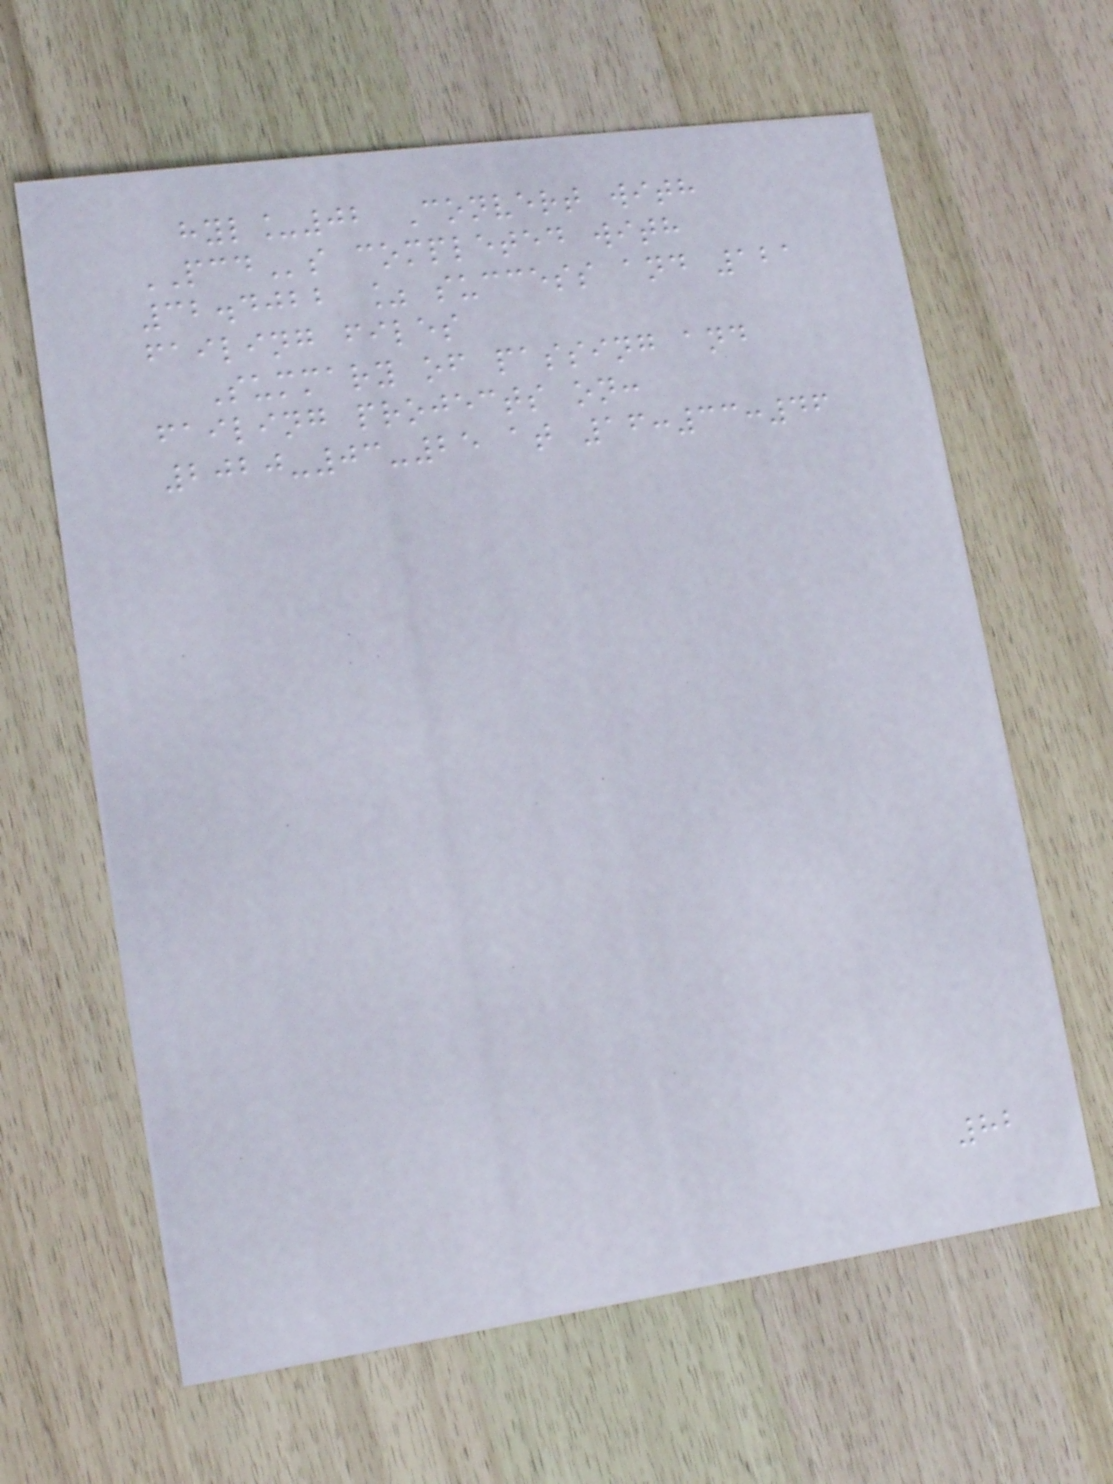hyl_02 Convert with
PCDs completed with
32.4022 % success and 121
failing files
Summary of passing and
failing projects on:
2020-03-25 at 16:33:46
82
